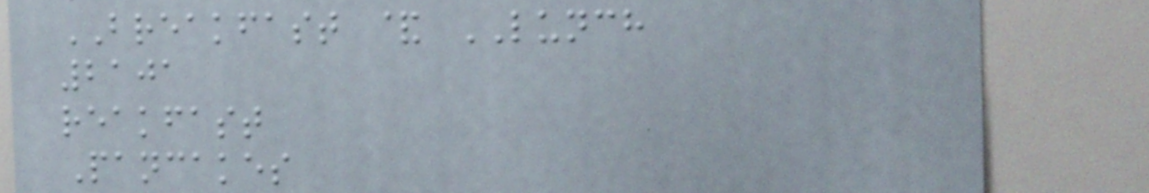BREAKFAST & LUNCH
2101
reakfast
Pancakes
